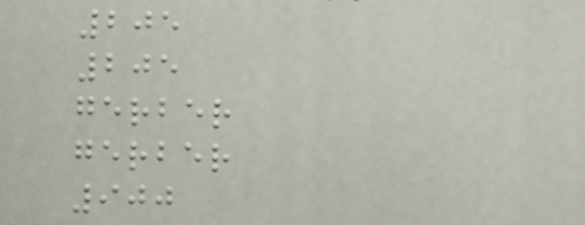205
205
gerber
gerber
900
